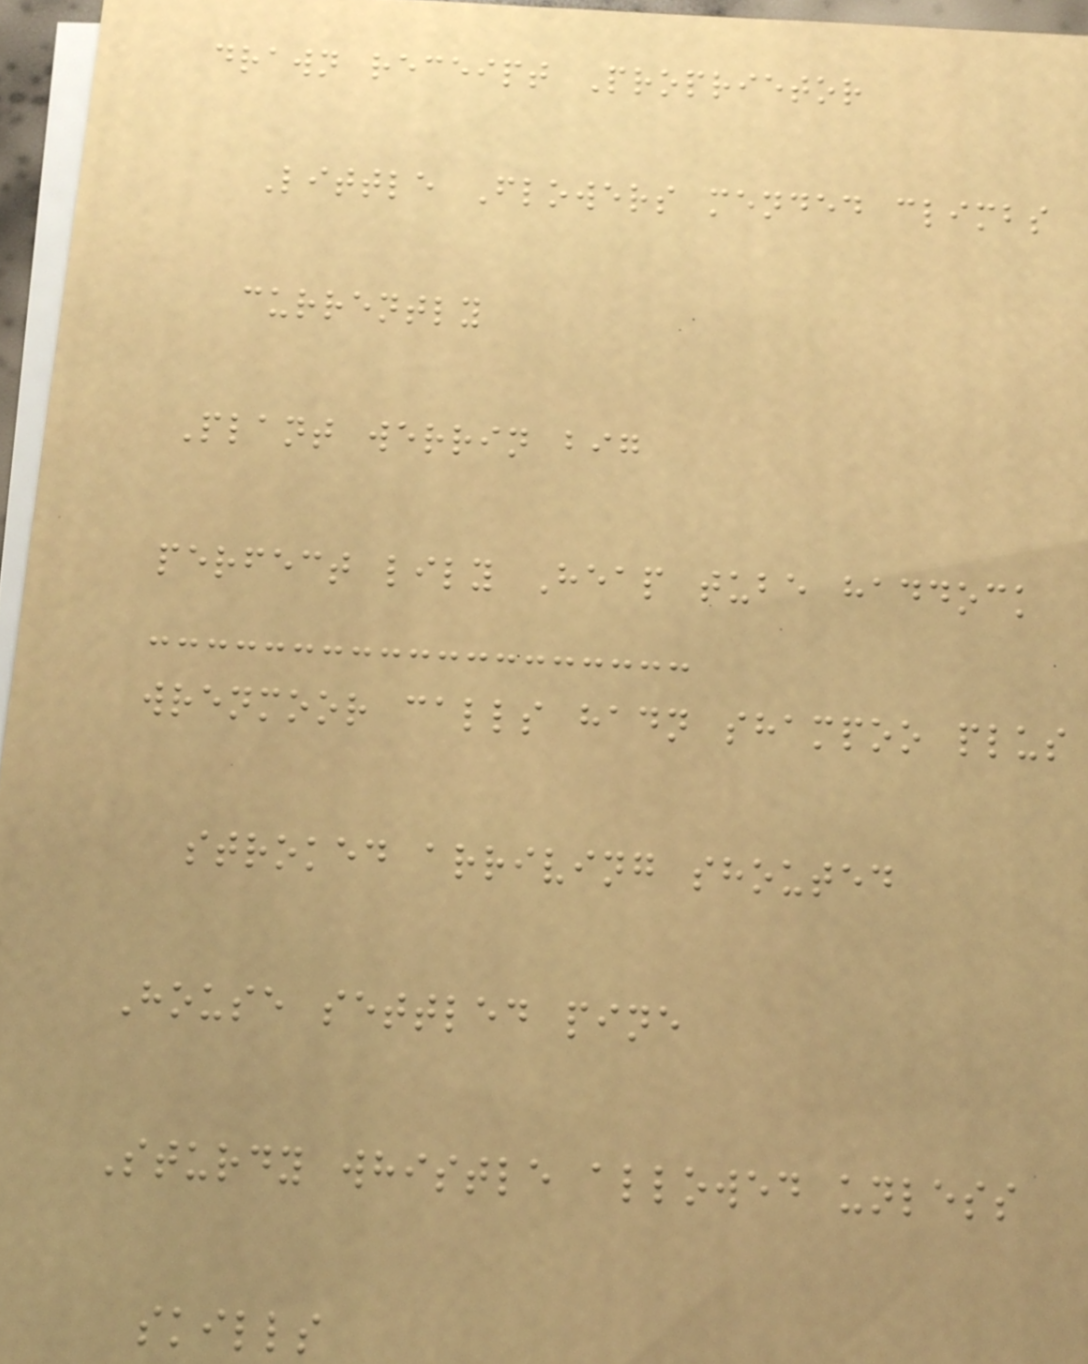drawn receipt Proprietor
Little Flowers mended climbs
currently
Plant werrin big
perfect lily Heap tube haddock
wrenmoor calls hadn shampoo plus
stroked arriving shouted
House settled pine
Sturdy whistle allowed unless
skills
